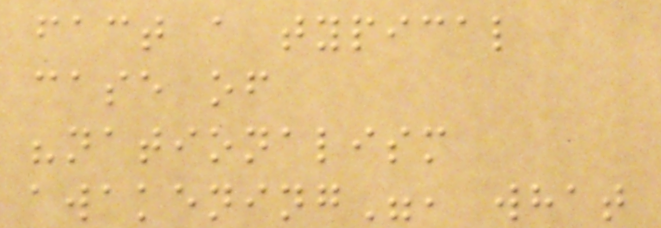fact a typical
case of
"nationalism
awakening", what
